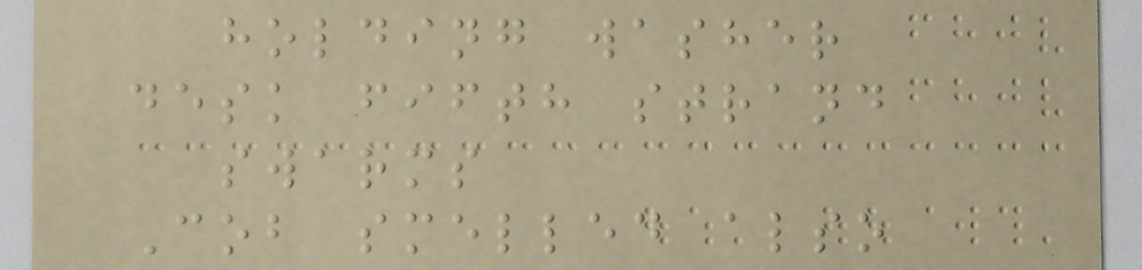holding washer
desk fifth strand
swarms
Cob smelled also
